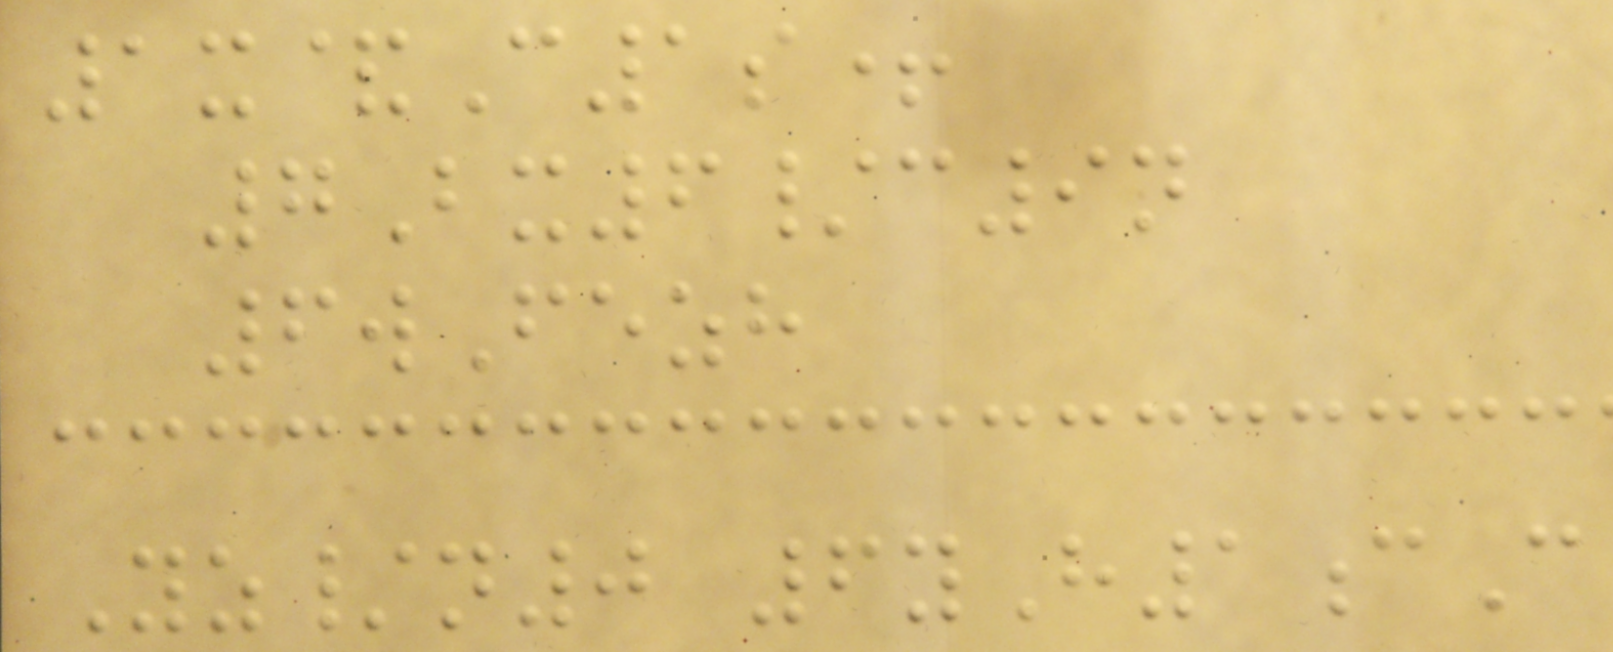1x&C1s+
7Bx6/c9n
6wFezh
Yz/n0 6yH1cC
